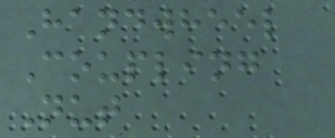Handwheel
Coupling
Nut
